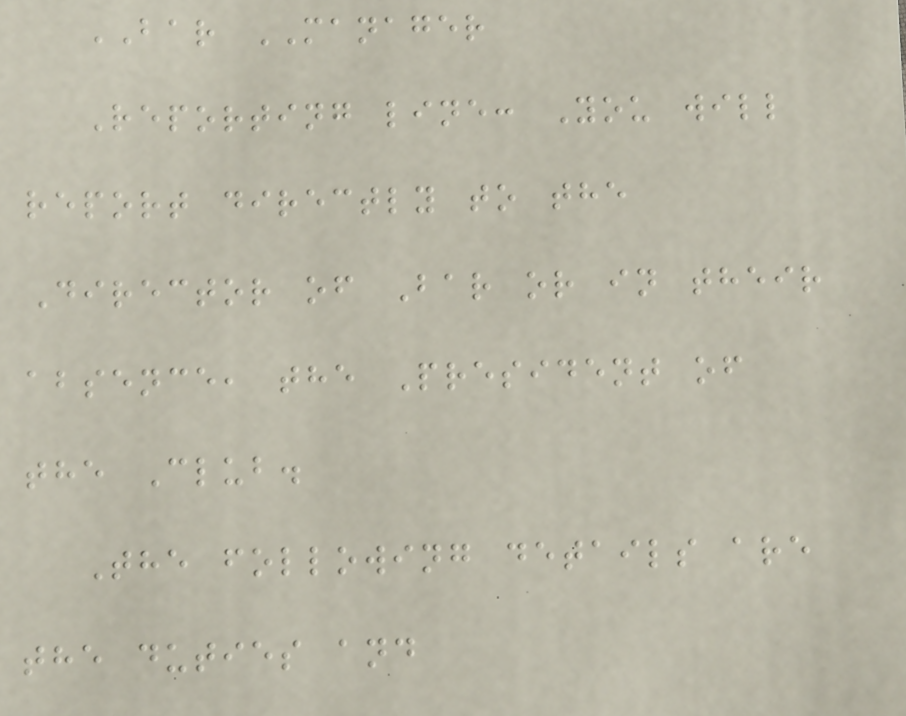BAR MANAGER
Reporting line: You will
report directly to the
Director of Bar or in their
absence, the President of
the Club.
The following details are
the duties and
